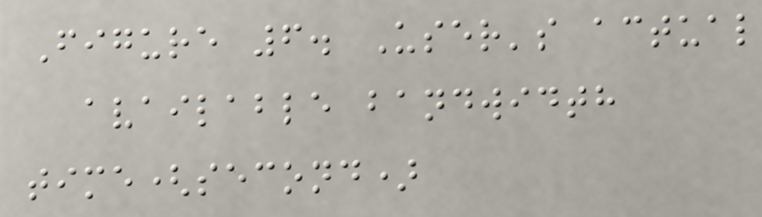Figure 6. User's actual
available bandwidth
time(second)
